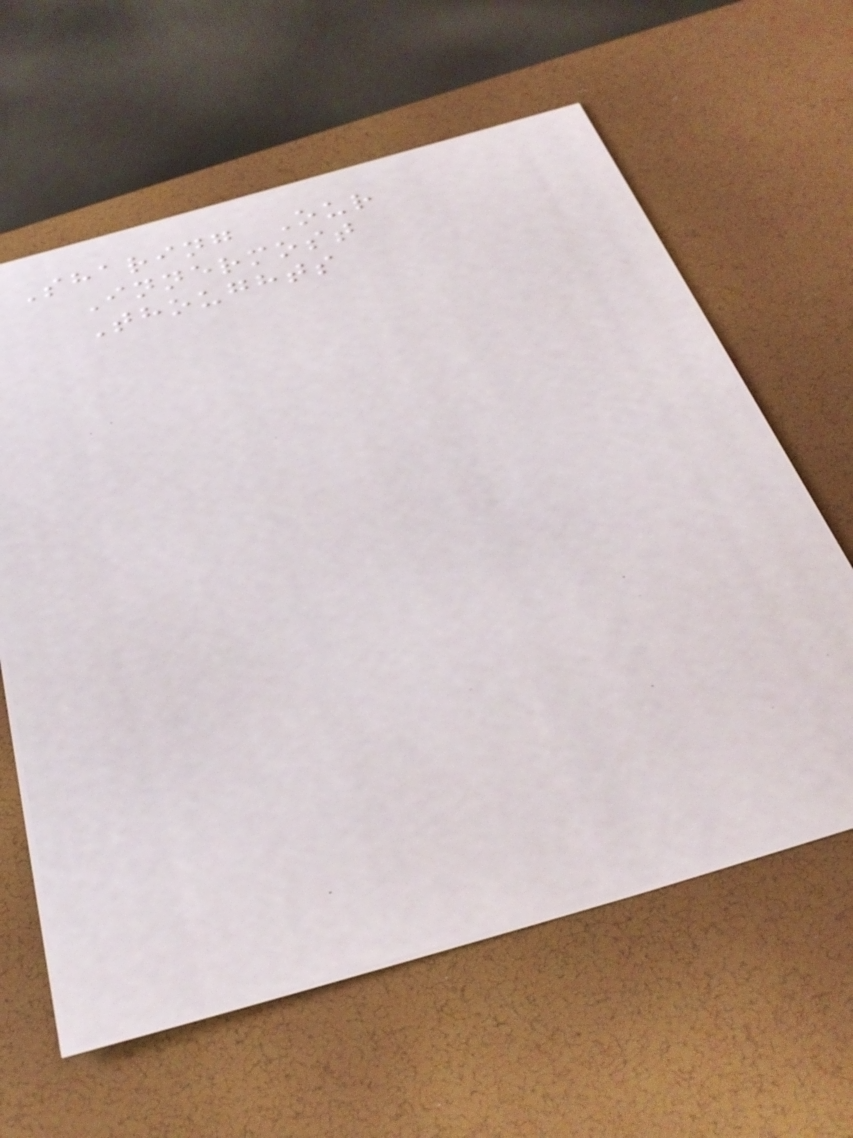Sharing Our
Innermost
Thoughts
